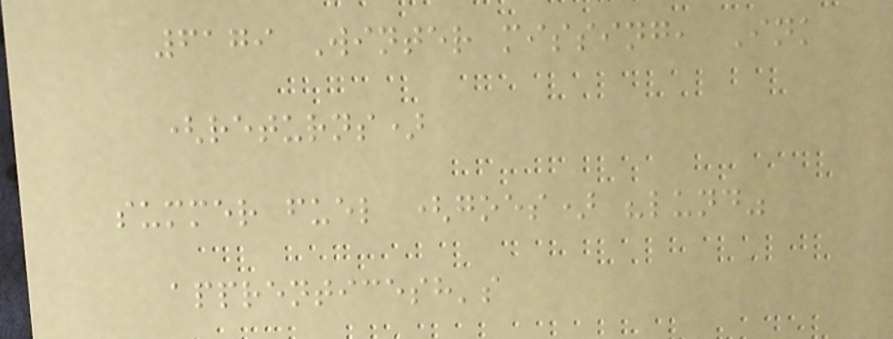6179 Winter missing, Ink
(returns)
summer fuel (goes) "lund"
apprenticesh's
